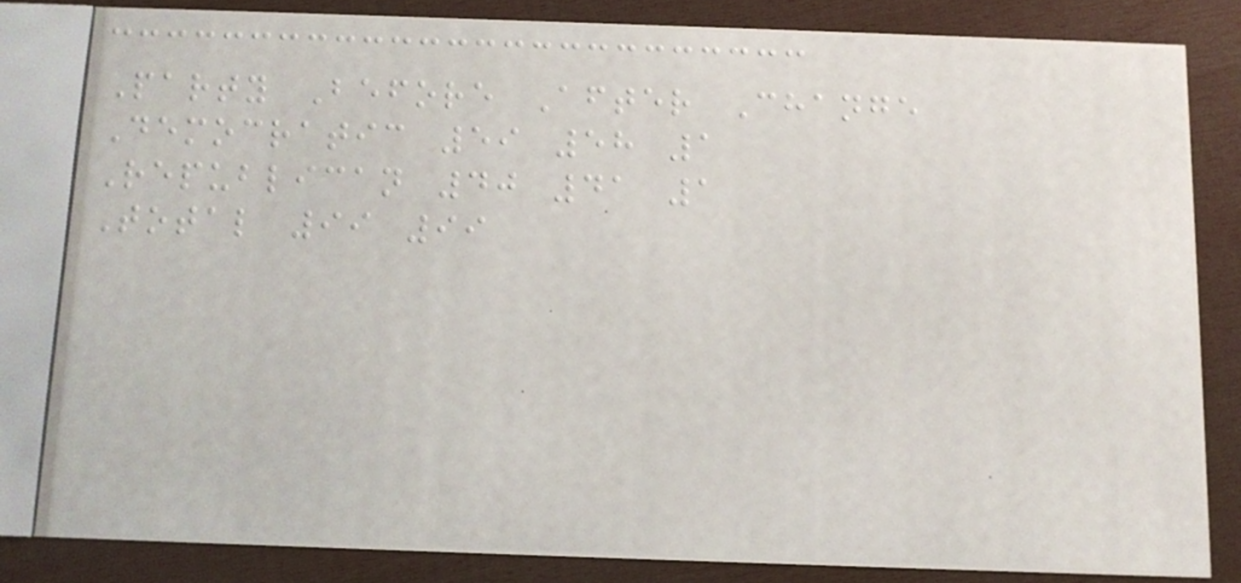Party Before After Change
Democratic 59 58 1
Republican 40 41 1
Total 99 99
